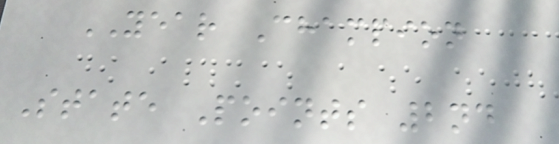YEAR Champion
State Points 2nd
